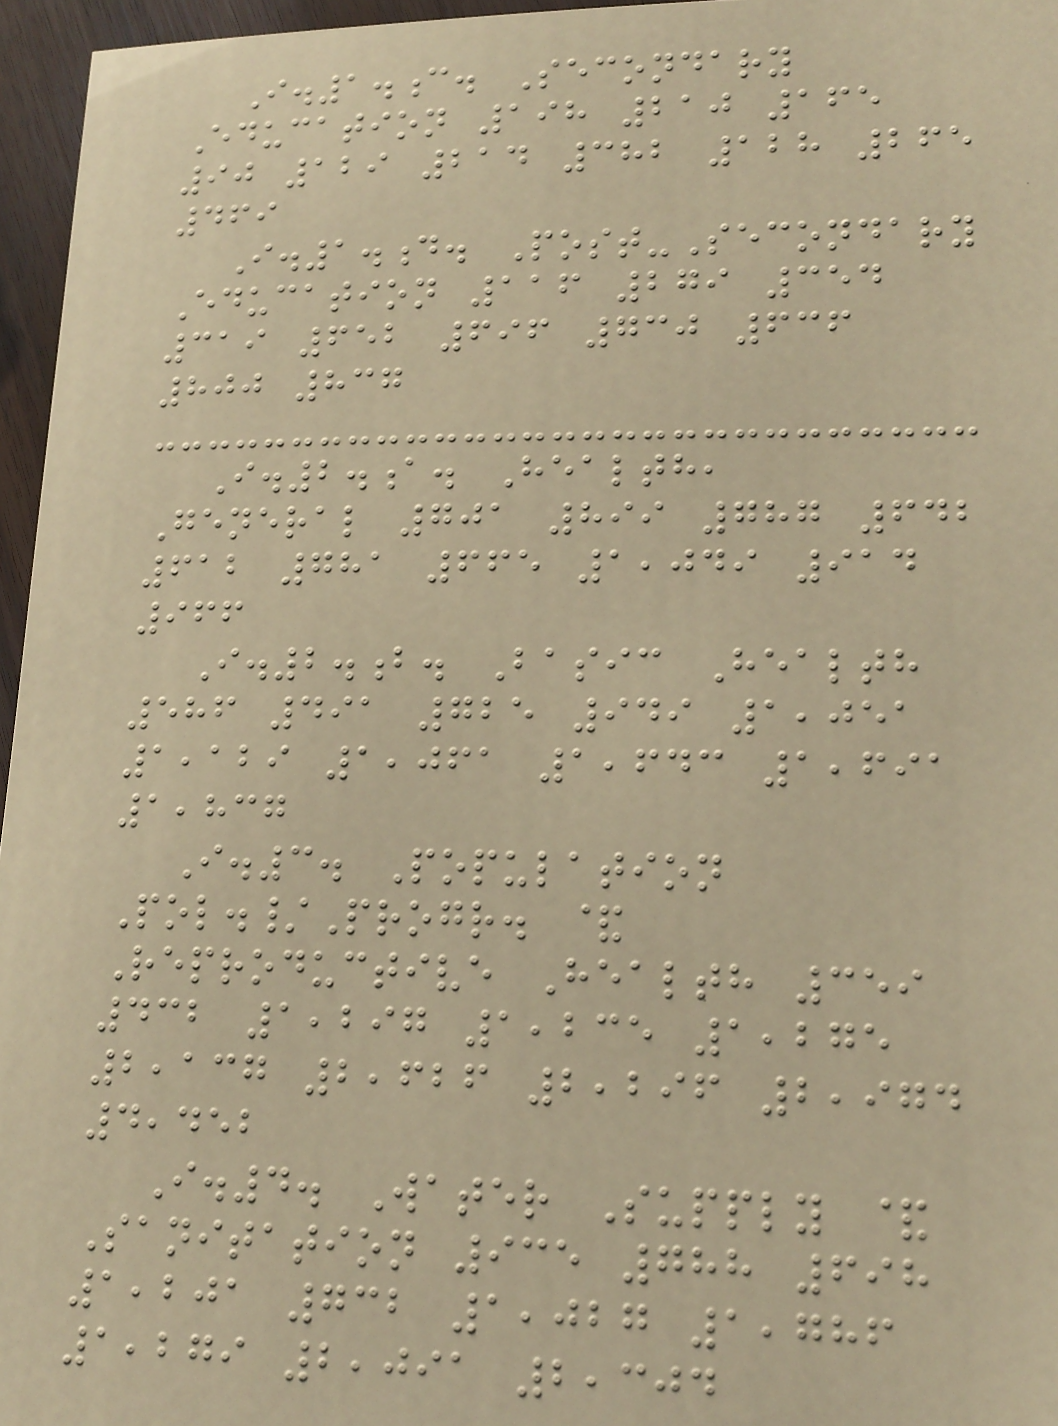I.1.c. Secondary
Education 198 210 165
90 129 214 382 128 265
469
I.1.d. Post-Secondary
Education 116 279 354
319 652 696 730 636
800 837
I.2.a. Health,
General 701 899 787 642
612 781 665 1,049 914
966
I.2.b. Basic Health
586 491 725 949 1,051
1,129 1,061 1,643 1,691
1,837
I.3. Population
Pol./Progr. &
Reproductive Health 359
432 1,297 1,235 1,275
2,137 2,626 2,296 2,974
4,452
I.4. Water Supply &
Sanitation 935 788 698
1,201 732 1,027 1,786
1,279 2,091 2,304
